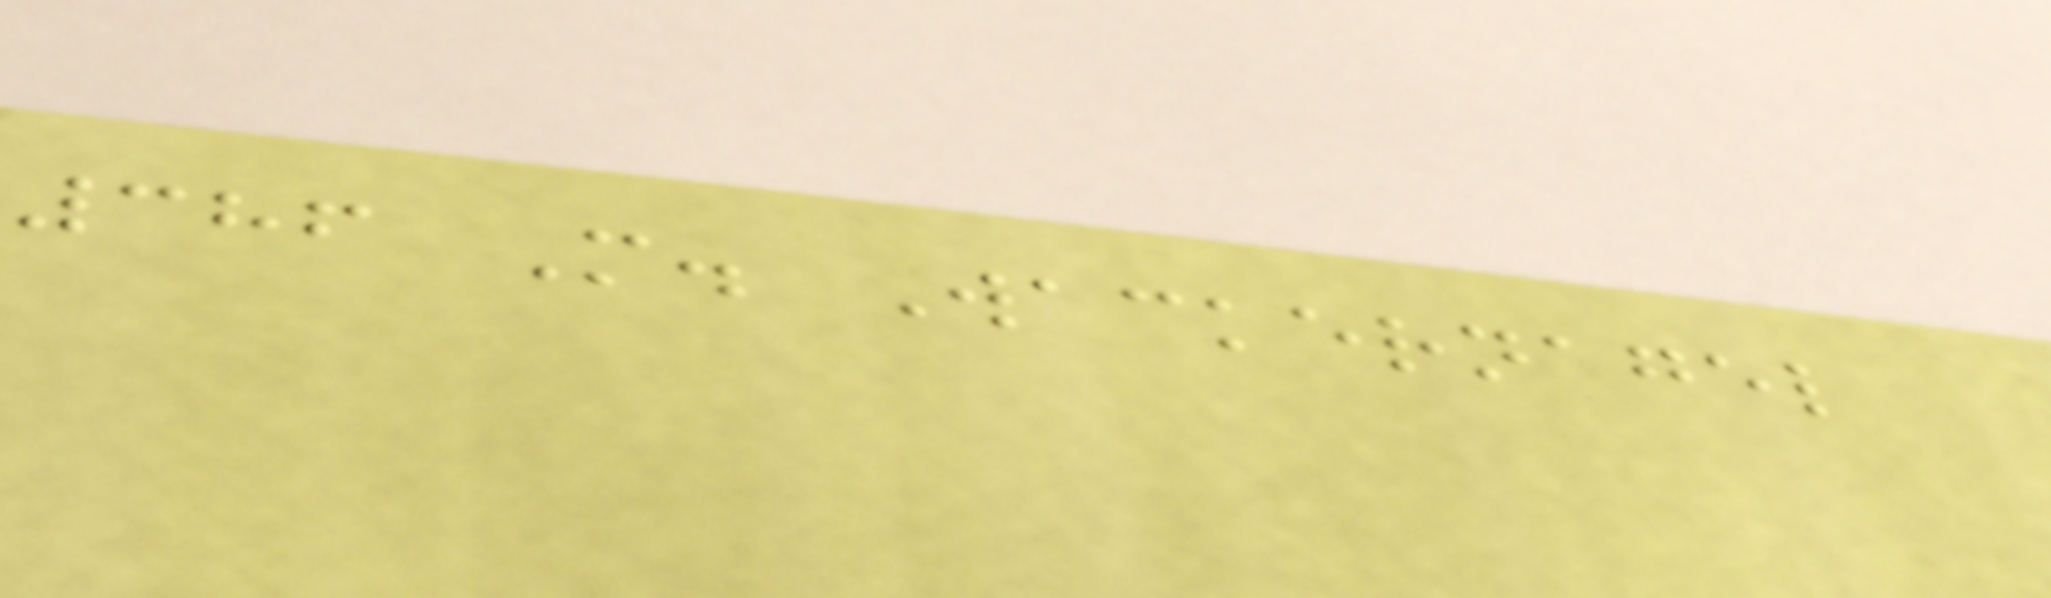386 M. Wackernagel
